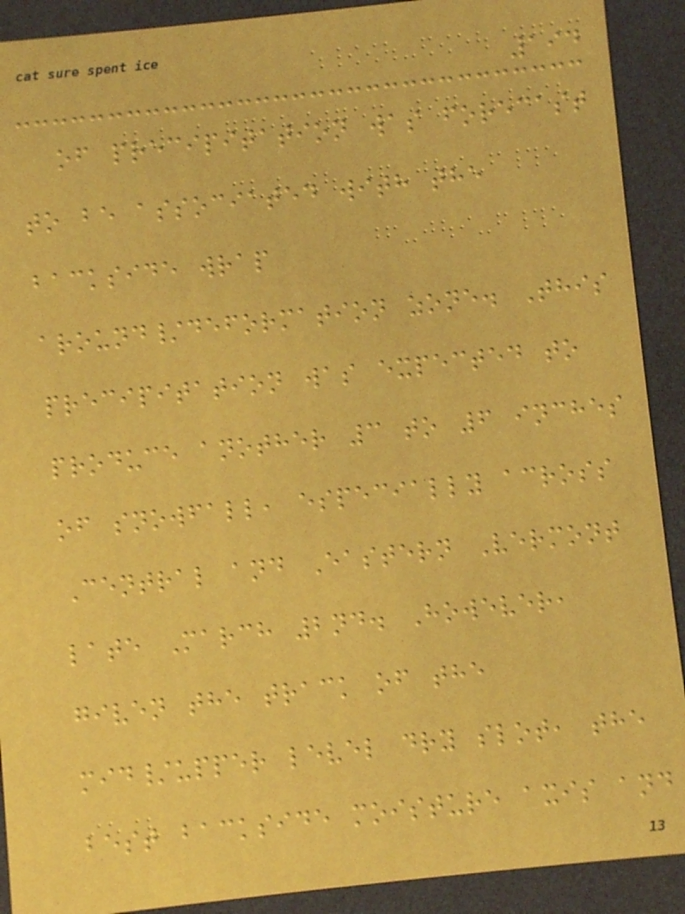194
of precipitation was forecast
to be associated with the
backside wrap
around/deformation zone. This
precipitation was expected to
produce another 3 to 6 inches
of snowfall, especially across
Central and Eastern Vermont
late March 2nd. However,
given the track of the
mid/upper level dry slot, the
best backside moisture axis and
